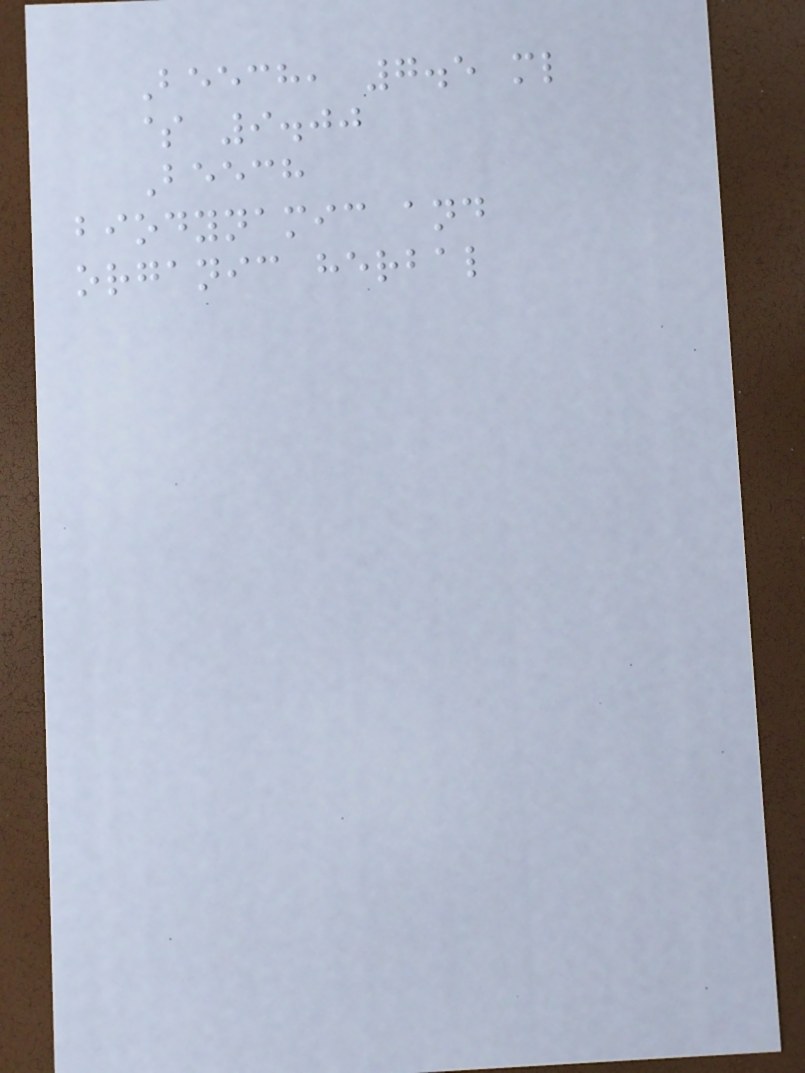Beech, 7.5 ml
$ 9.00
Beech
biodynamic and
organic herbal
